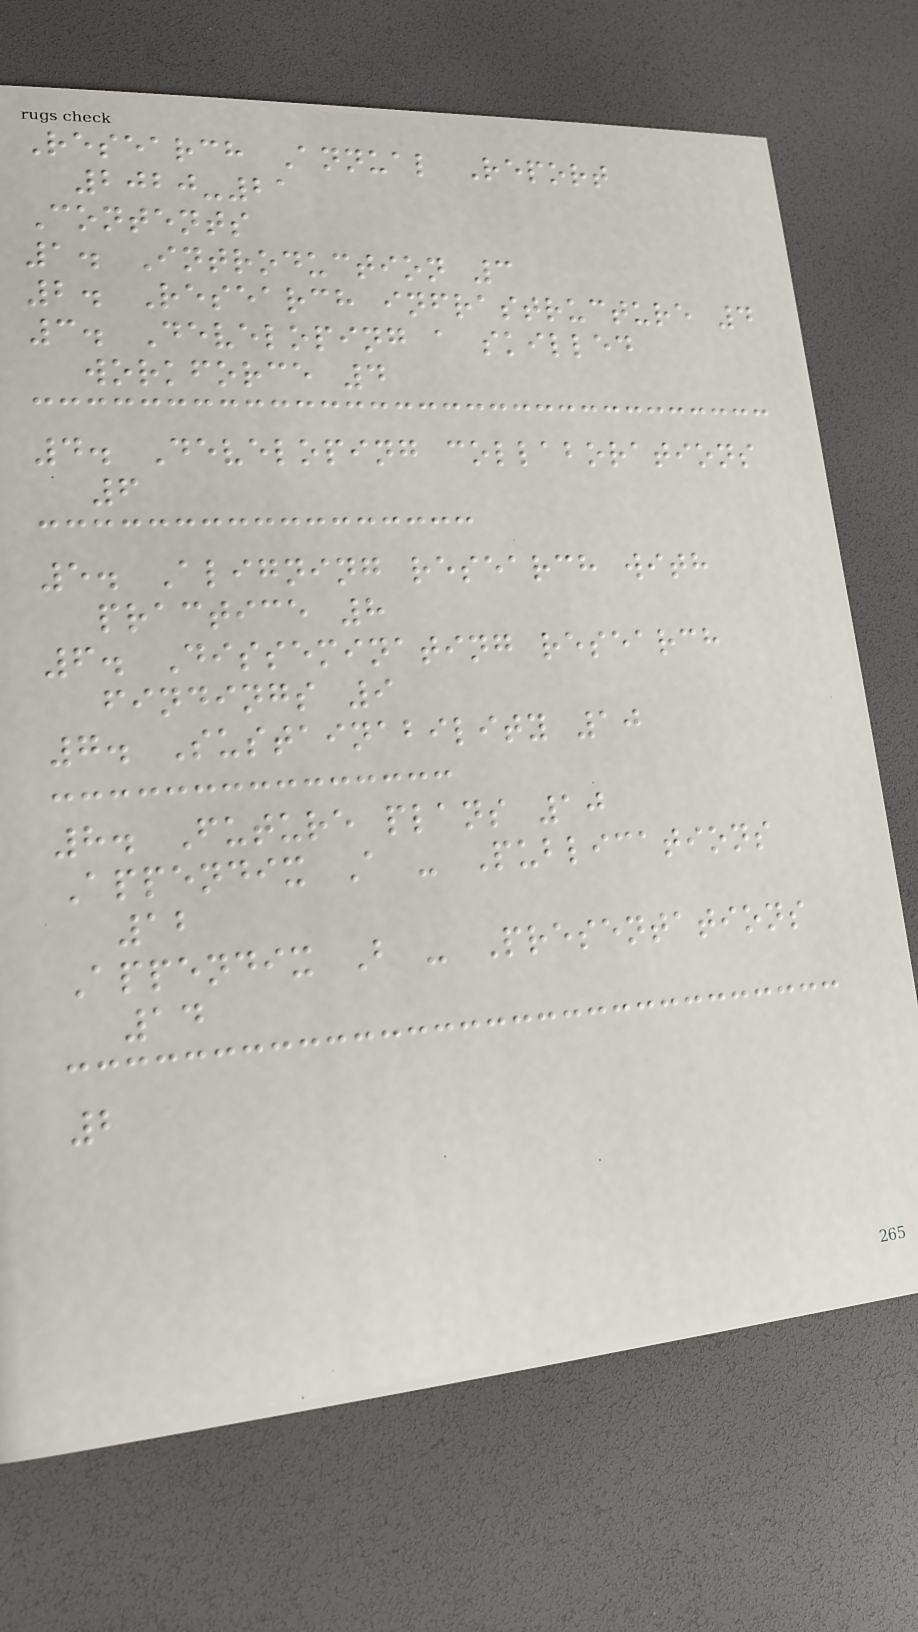Research Annual Report
2020-21
Contents
1. Introduction 3
2. Research infrastructure 4
3. Developing a skilled
workforce 4
4. Developing collaborations
6
5. Aligning research with
practice 8
6. Disseminating research
findings 9
7. Sustainability 10
8. Future plans 10
Appendix A - Publications
12
Appendix B - Presentations
14
2
